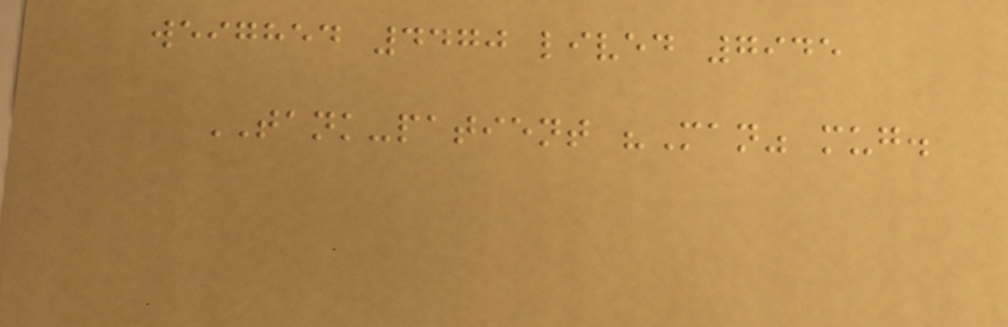weighed 4470 lived 7945
TANK-patient "Man" mug.
